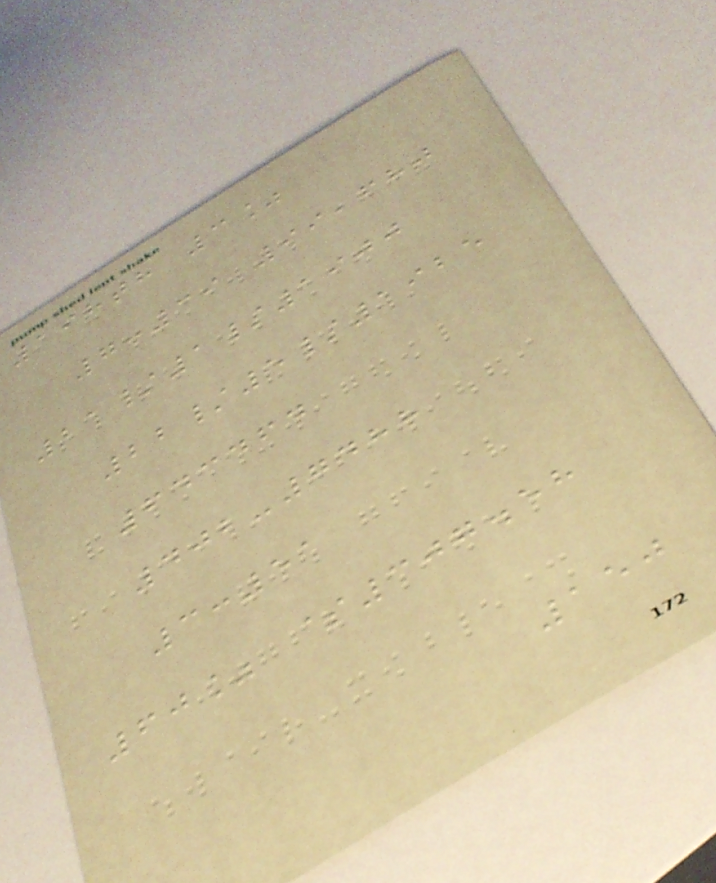198th 3%
7:39 99,680
21/1/1900
22/5/1925
643464
402-7488
3:51
60% $307.58
150
